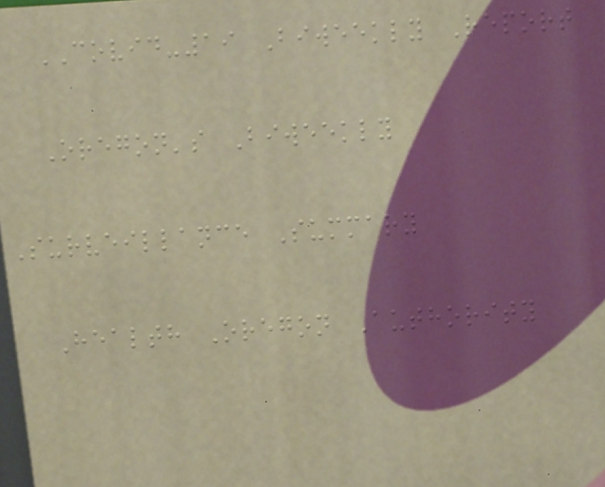COVID-19 Biweekly Report
Oregon's Biweekly
Surveillance Summary
Health Oregon Authority
